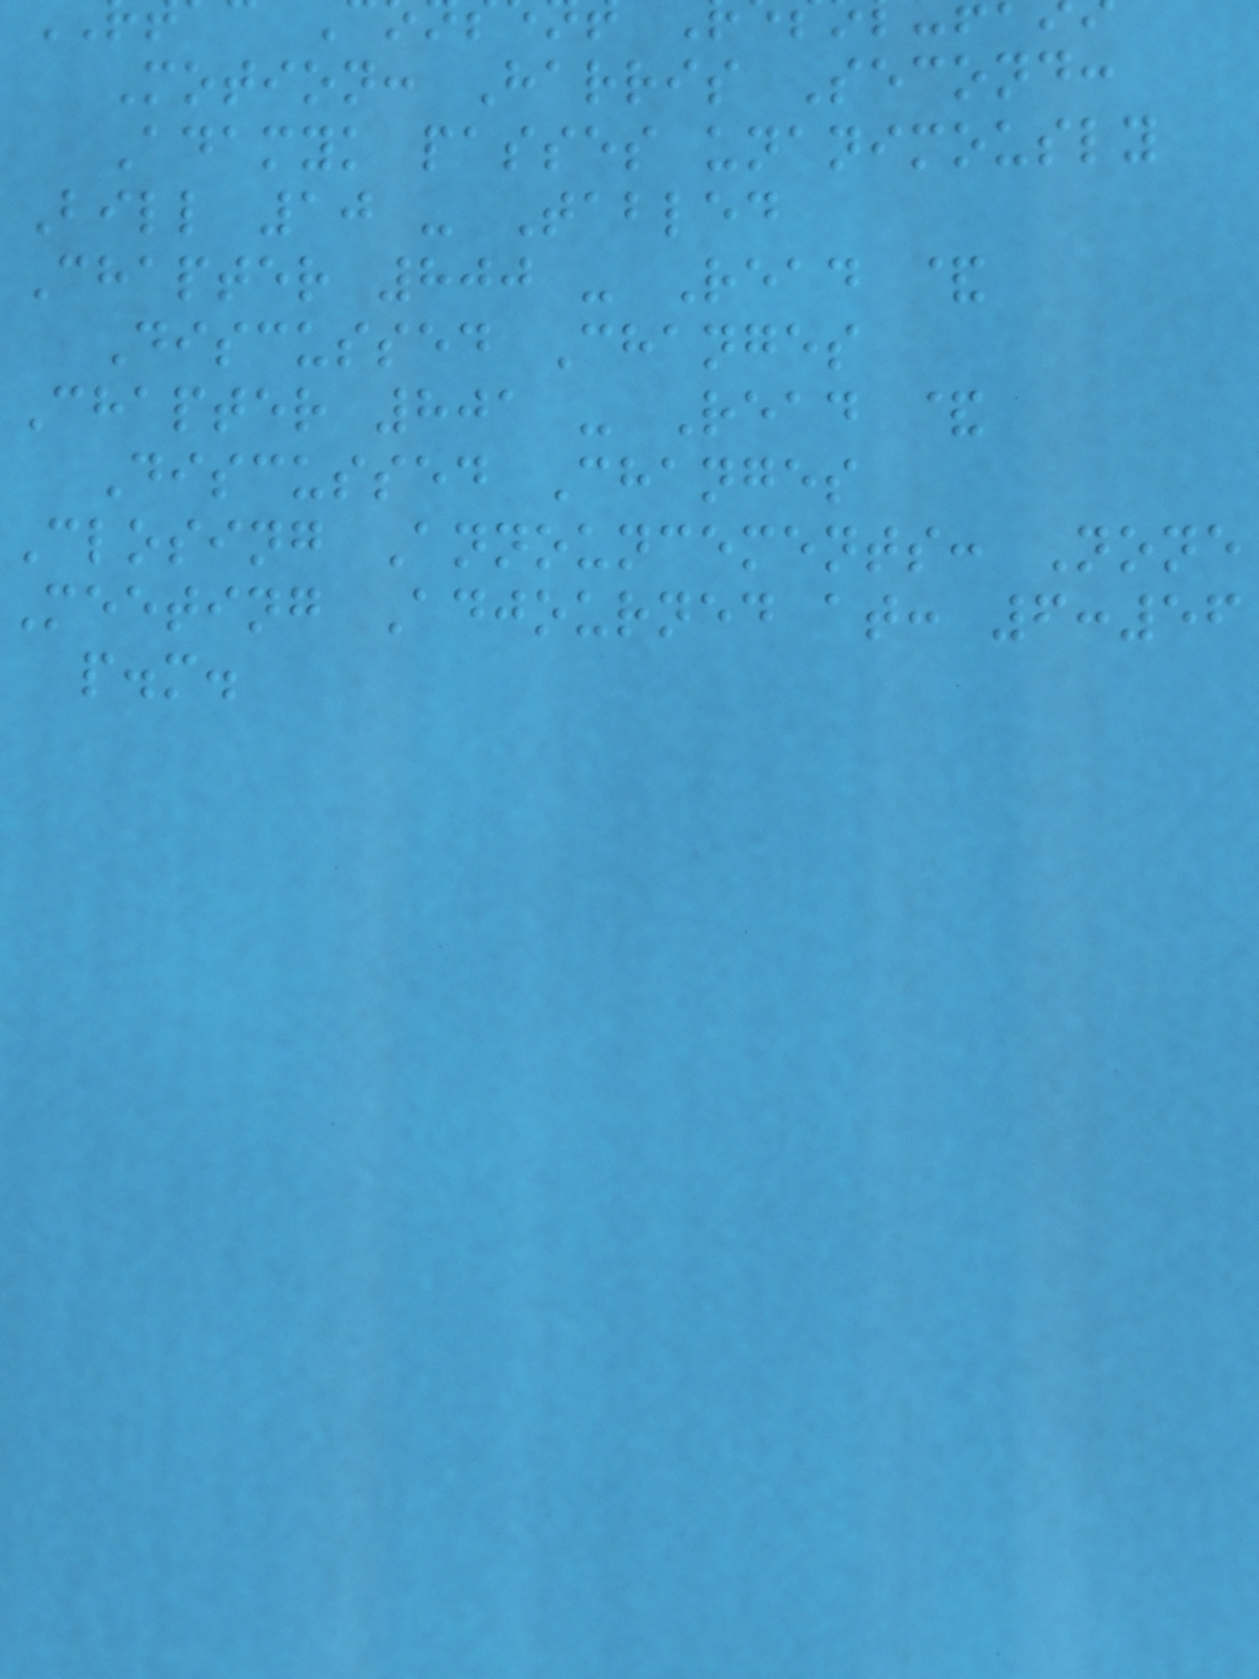Motion: Harris Second:
Adamyk passes unanimously
Bill 10 - Tabled
Chapter 800 - Read &
Discussed Changes
Chapter 801 - Read &
Discussed Changes
Closing Announcements: None
Meeting Adjourned at: 6:56
p.m.
